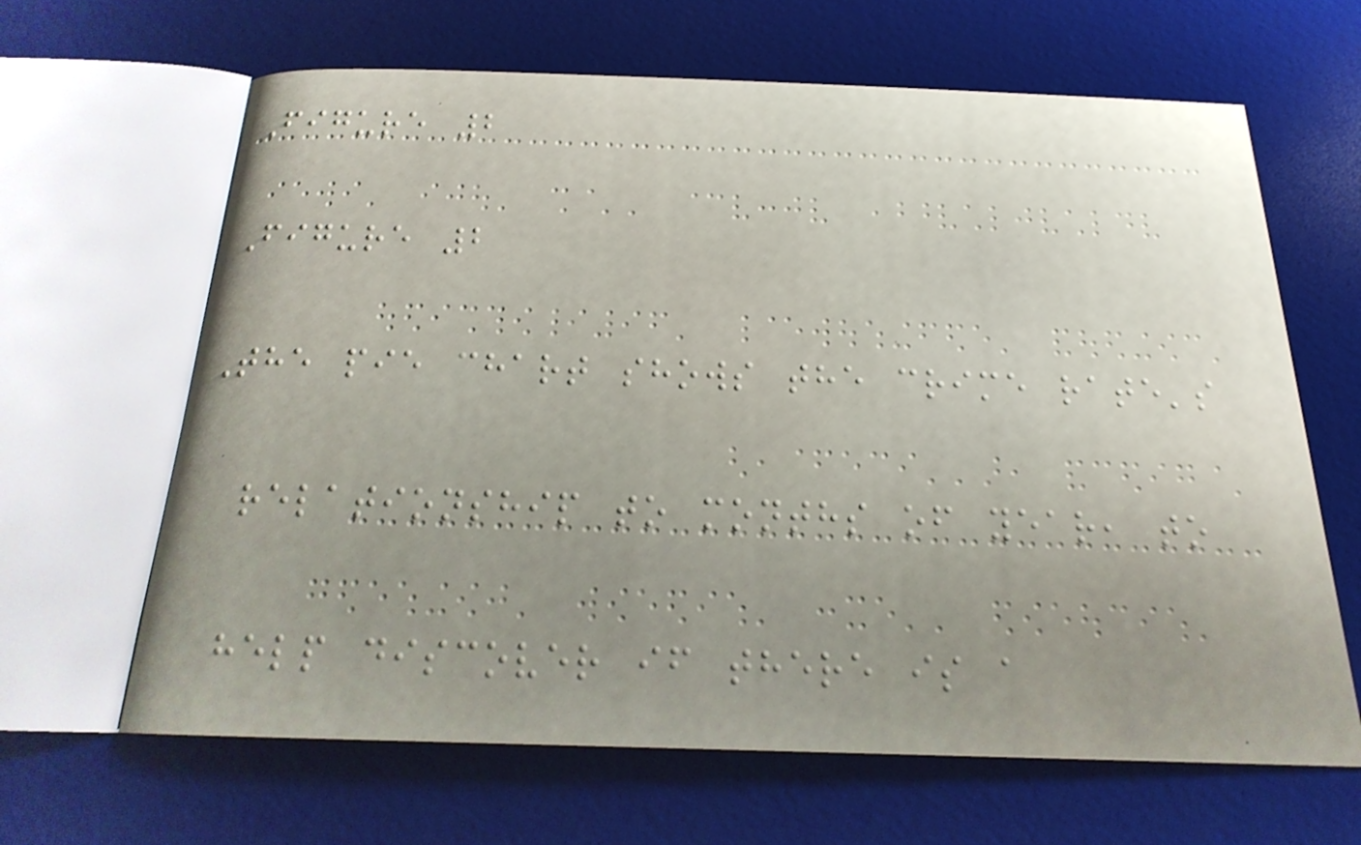Figure 2
Figure 2
The pie chart shows the crime rate's
relationship to months of year, to
help discover if there is a
